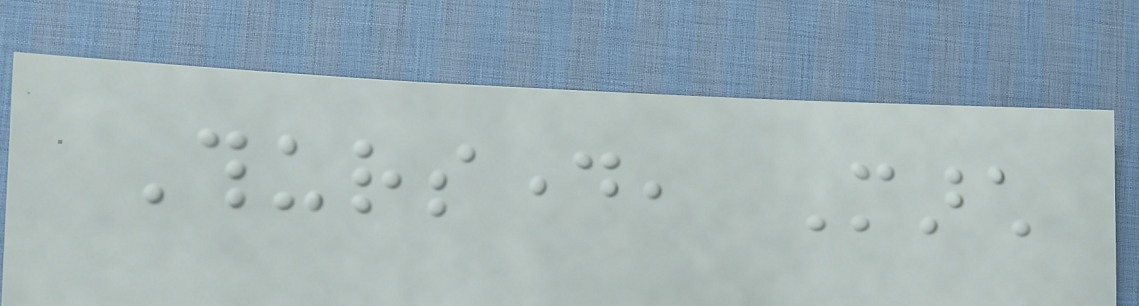Thursday, March
